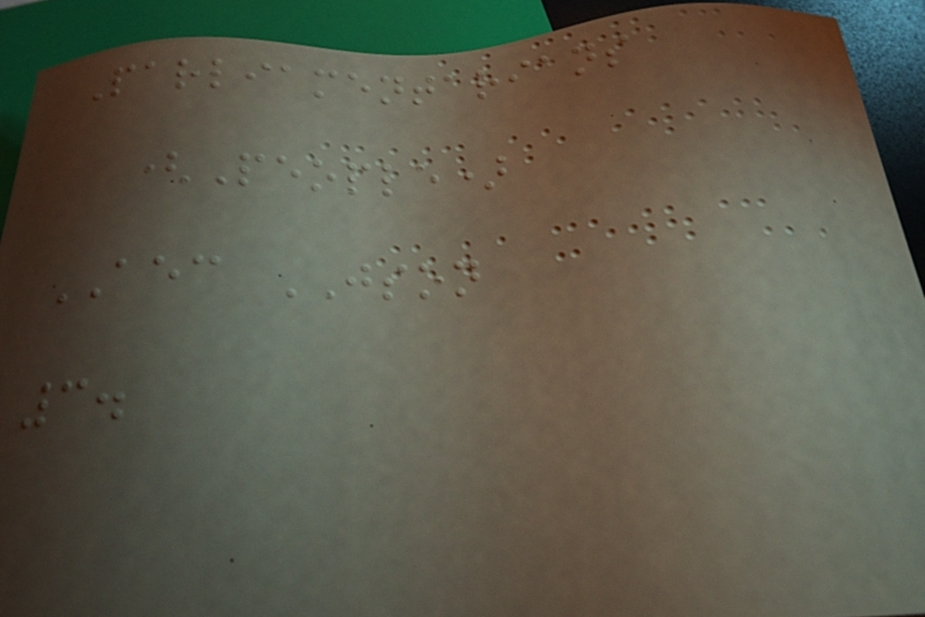Parliamentarians
(People)
AEC JSON
3.
